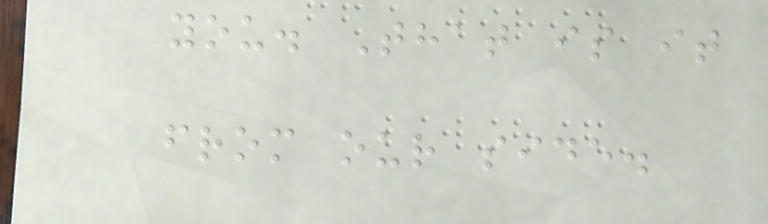you. That is it
from our side.
